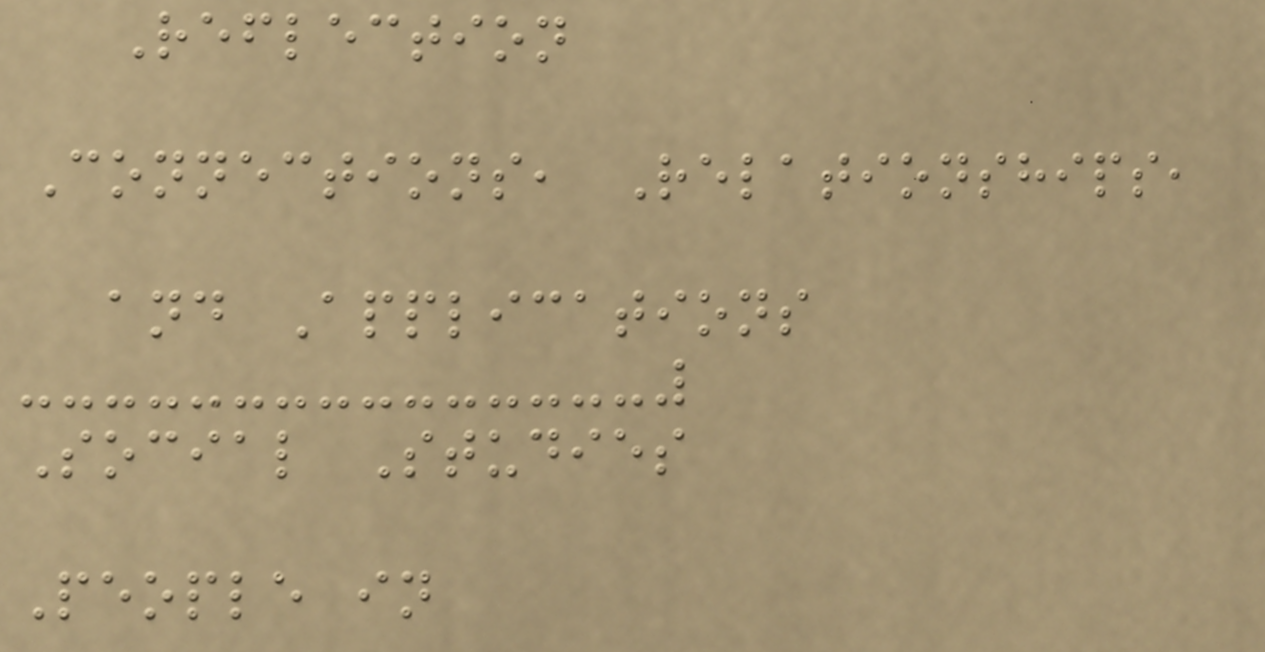Reflection
Connections, Relationships,
and Applications
Social Studies
People in
